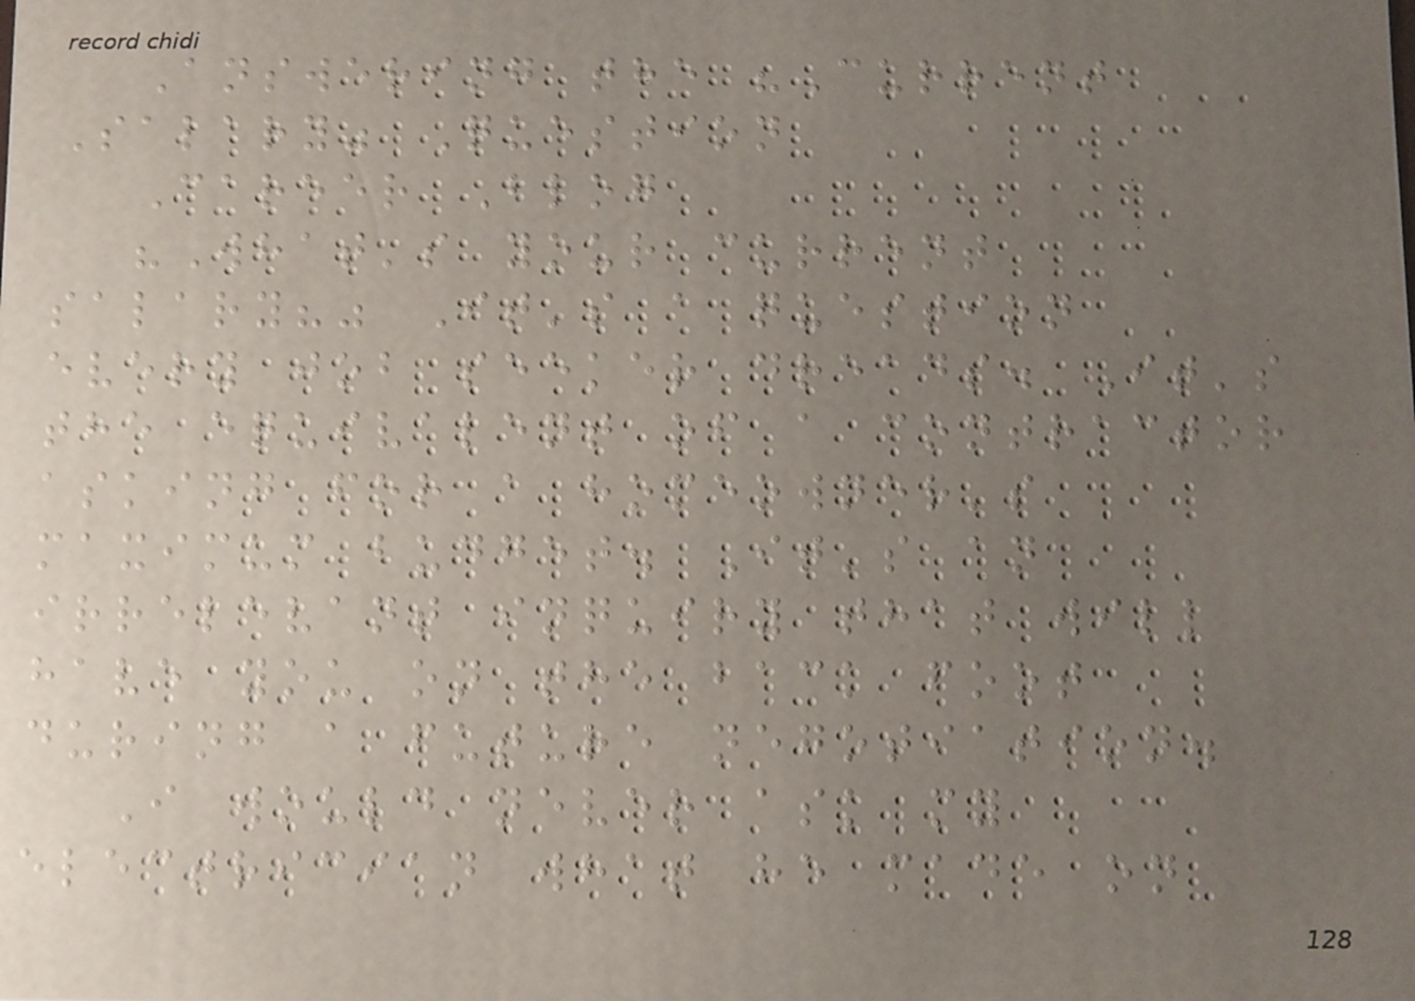Answering the "Current
Salary" Question
Career Blog
"What's your current
salary?" It's a question
every job seeker dreads. It's
the equivalent of a contractor
asking for a homeowner's
maximum budget. It's an
irrelevant inquiry that will
have you on the back foot
during a future negotiation.
I would never ask my
electrician what he made on
